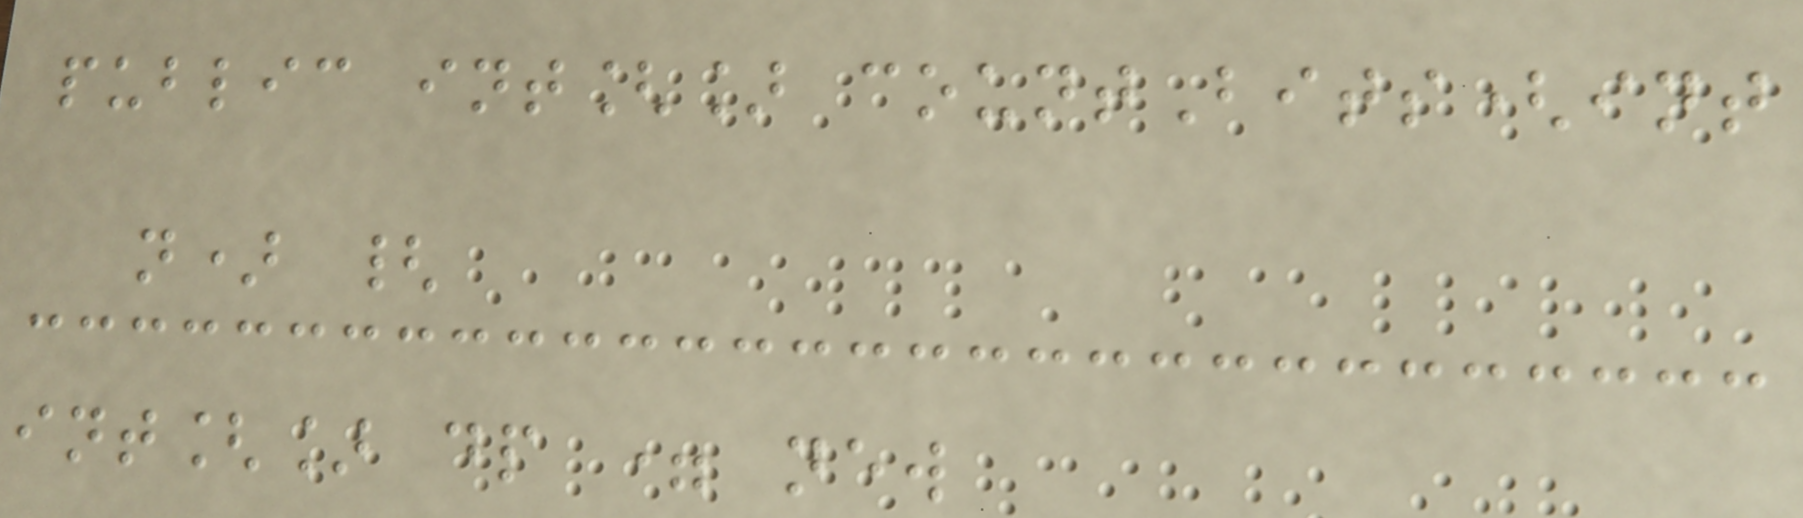public int[] countBits(int
n) {
int[] dp = new
